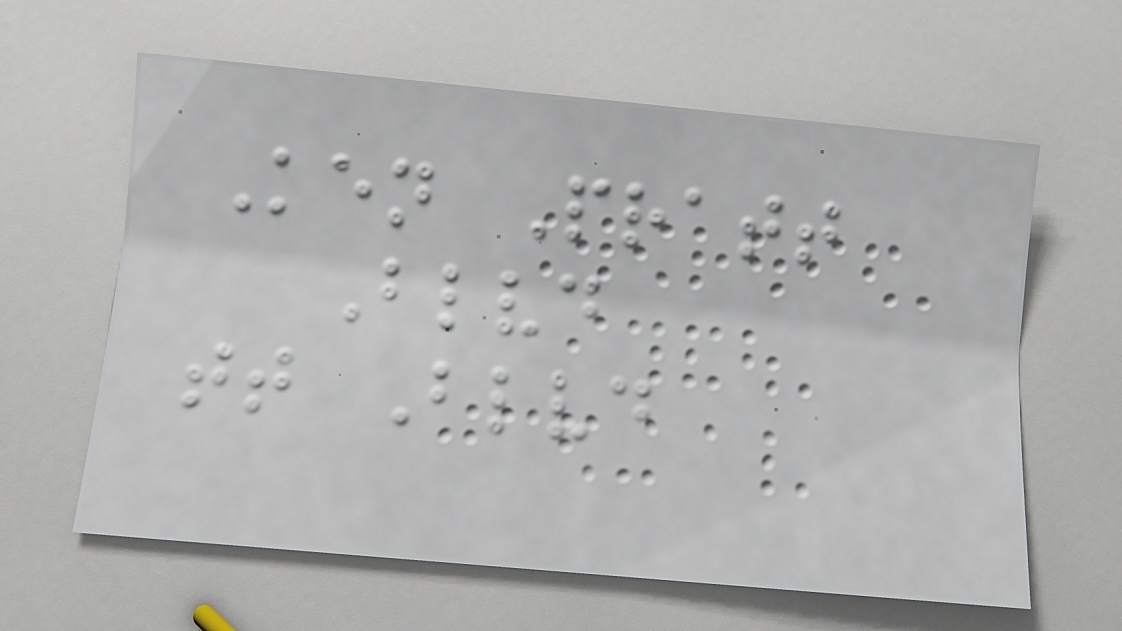Ken Pratt
Blvd
tt Blvd
